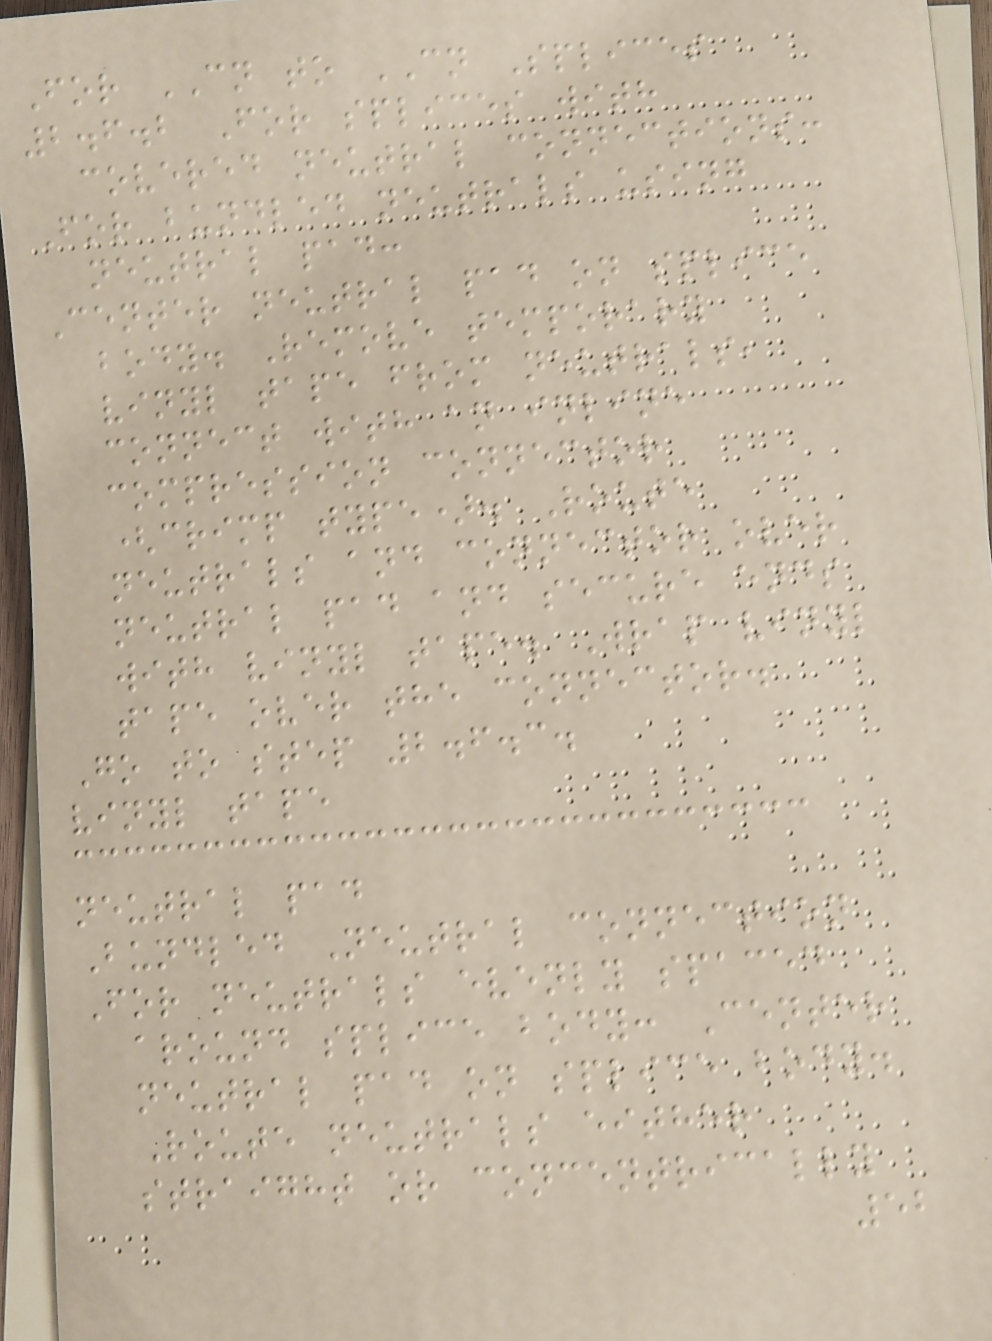For CN to CN Splices
2.6.2 For splices with
covered neutral connections:
For bundled neutrals using
neutral pad:
Center neutral pad on splice
body. Remove temporary
vinyl tape from neutrals,
connect with an inline
compression connector
(crimp type). Route
neutrals and connector over
neutral pad and secure ends
with vinyl tape. Wrap vinyl
tape over the connector.
Go to step 2.6.3.
vinyl tape
neutral pad
Bundled Neutral connection
For neutrals evenly spaced
around splice body: Center
neutral pad on splice body.
Route neutrals either
straight or concentrically
52
